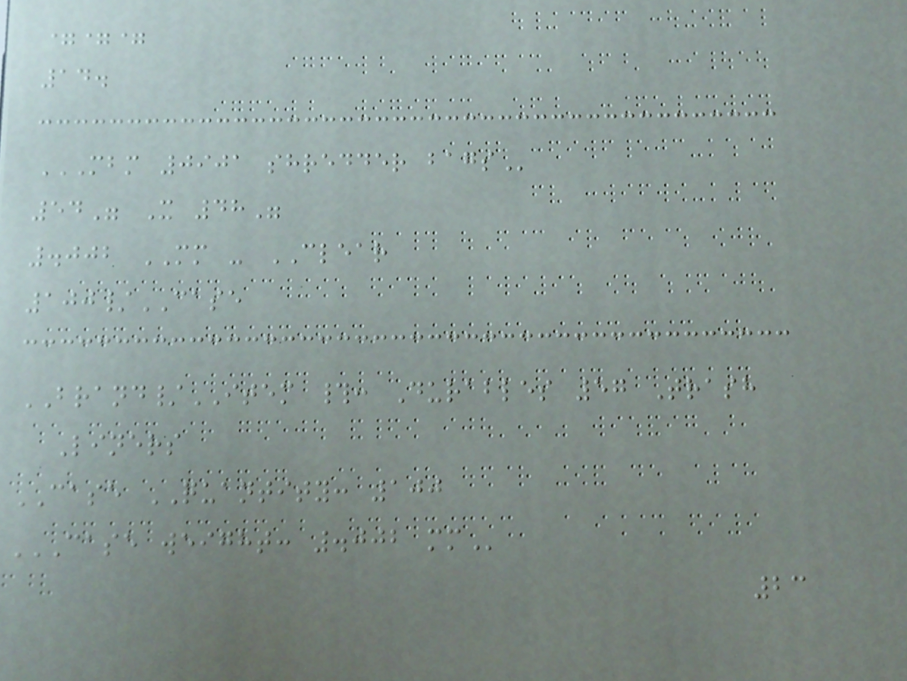===
14.
MBM 0901 SHREDDER BAGS
54" X 48"
.002 MM - CLEAR
100/CASE
BRAND/ITEM #: Durables 57 Trash
Liners
CASE QUANTITY: 100
CASE WEIGHT: .002 MM
23
